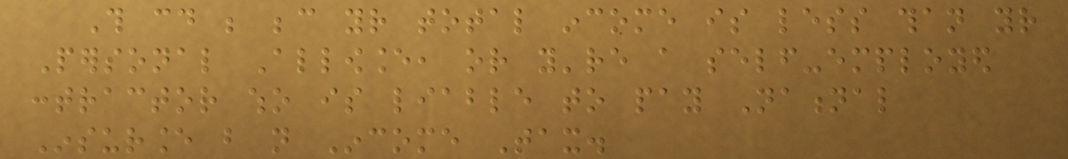This could be because your total income is less than your
Personal Allowance, or you're a self-employed
contractor who is liable to pay National
Insurance but not Income Tax.
